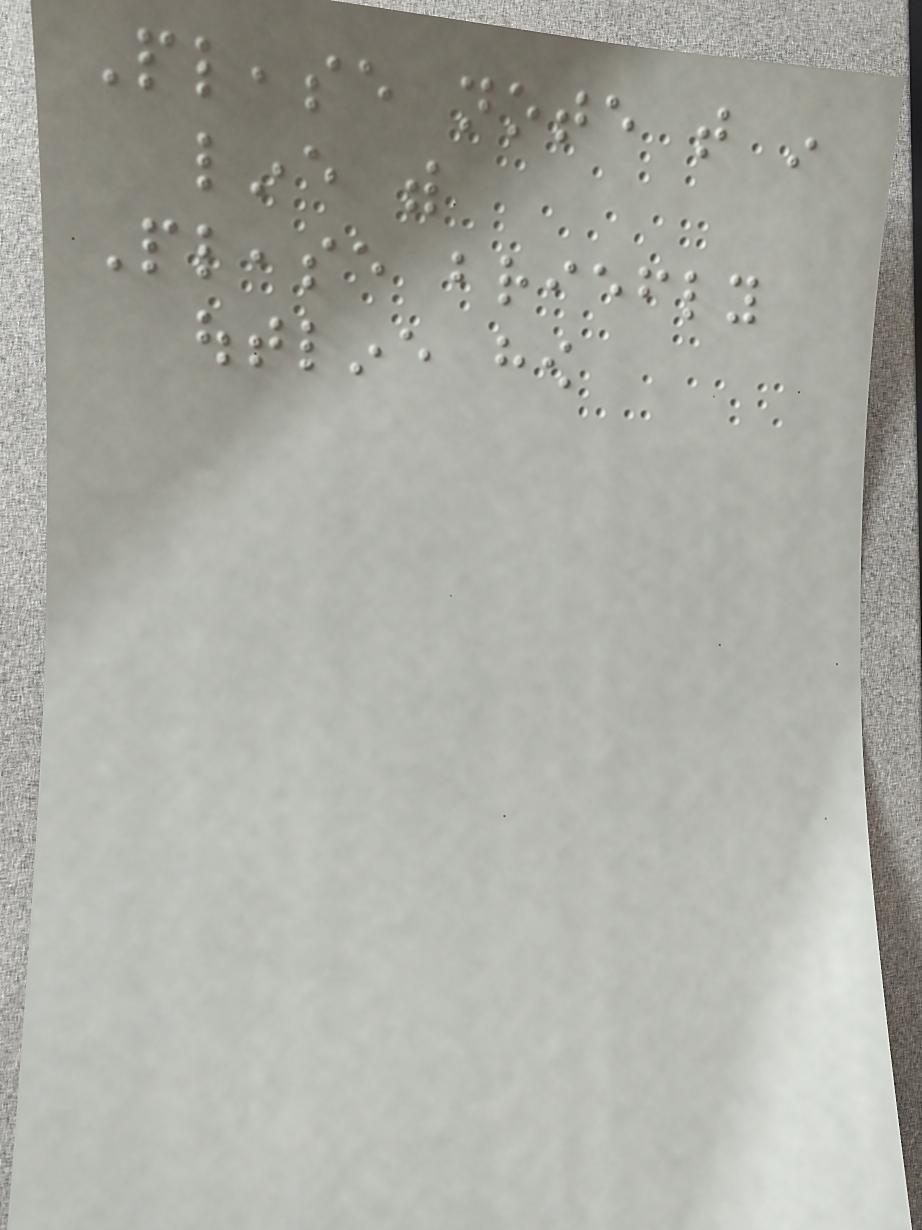Please note that in
line with
Please briefly
outline how
